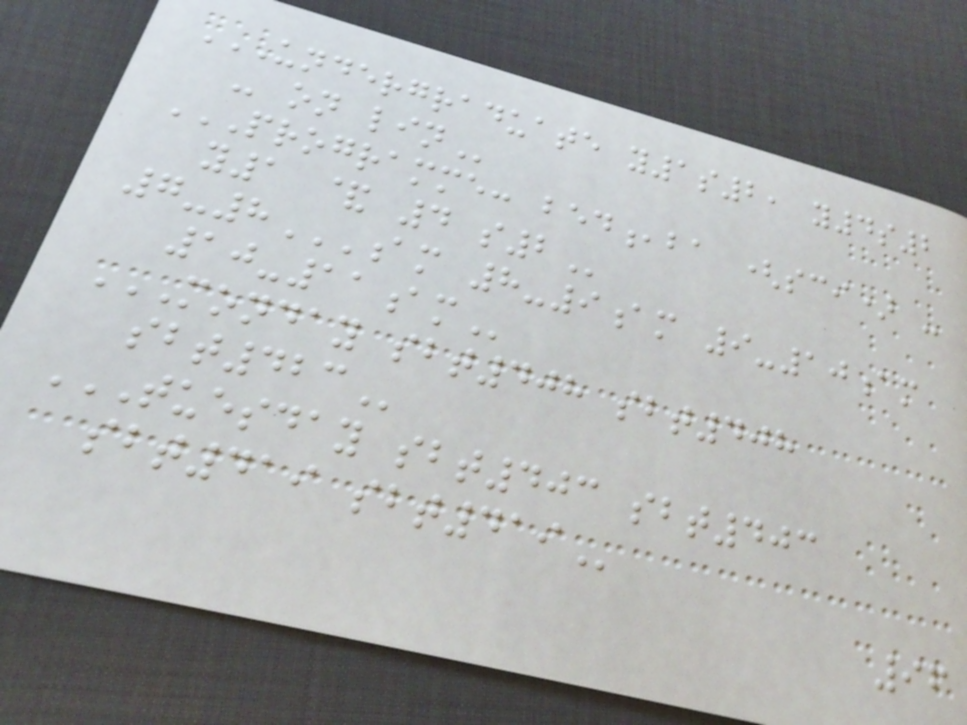UNDERGRADUATE Y1S2, Y4S2
- ON LIN
PROGRAMME: BED,BA (SCI) -
Y1 & 4 S2
7-8AM 8-9AM 9-10AM
10-11AM
MONDAY SBT408 SBT408
SBT423
TUESDAY SBT403 SBT403
SBT419 SBT419
96
